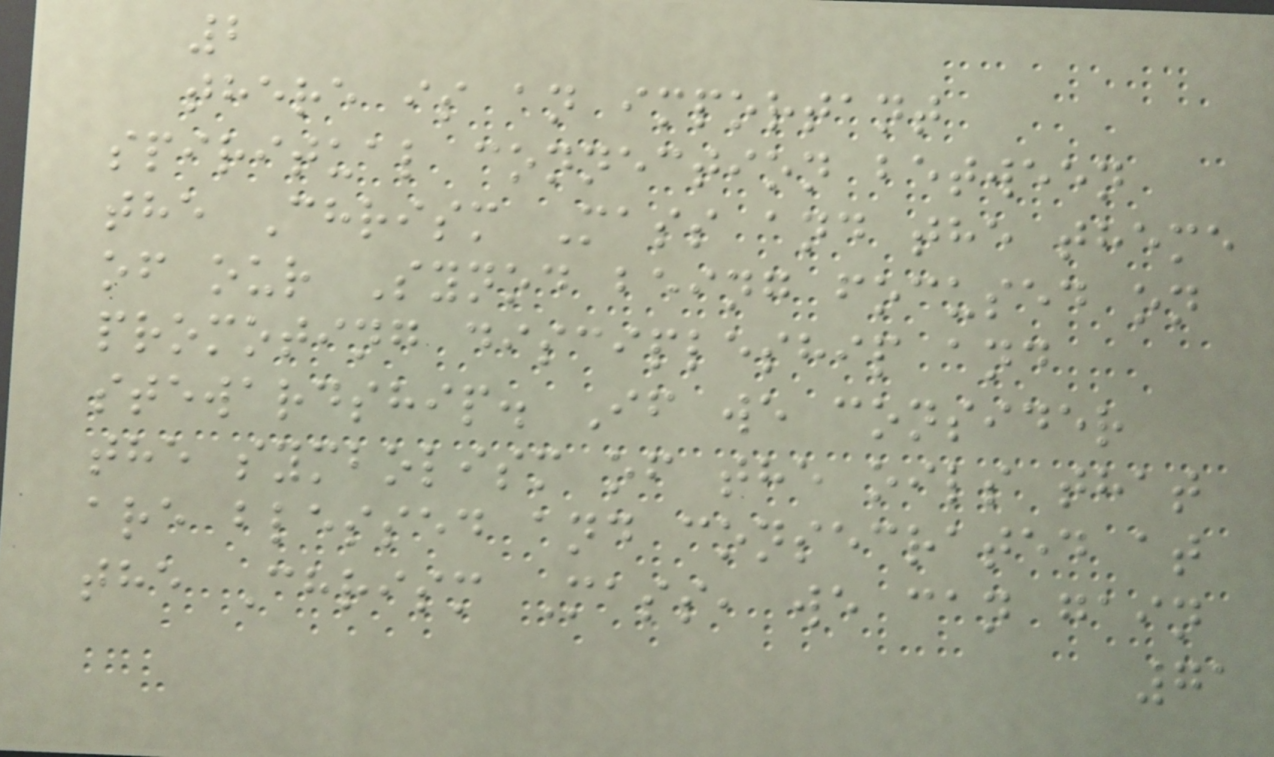2
there is an important
spiritual connection between
the Chrism Mass and the theme
of our Synod being focused on
promoting discipleship and
stewardship. If we consider
the symbolism of the oils that
are blessed and consecrated at
the Chrism Mass, we can gain
71
